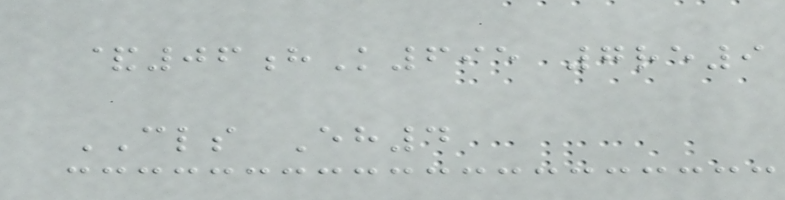&06hK695 7re9
CLS Eh4
